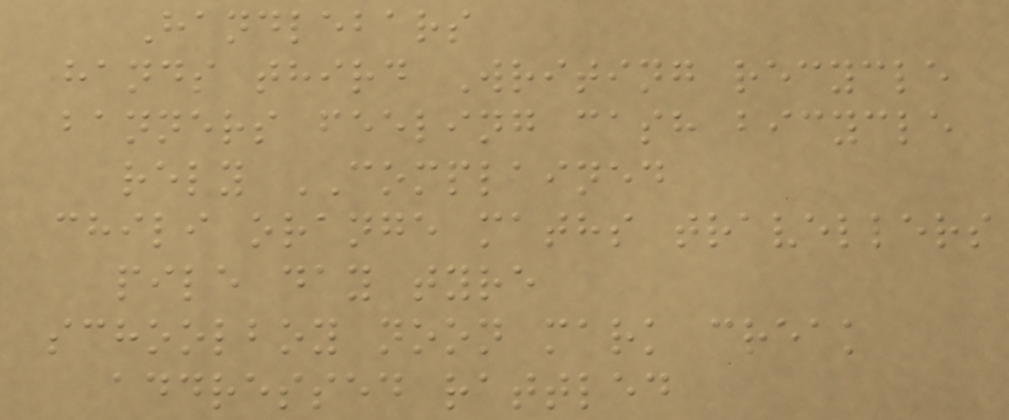Handlebars
hands third Writing recycle
banners feeling cash bicycle
rely COMPLAINED
chili orange maths travellers
pile day tyre
schoolboy noon mark creak
addressed rattled
